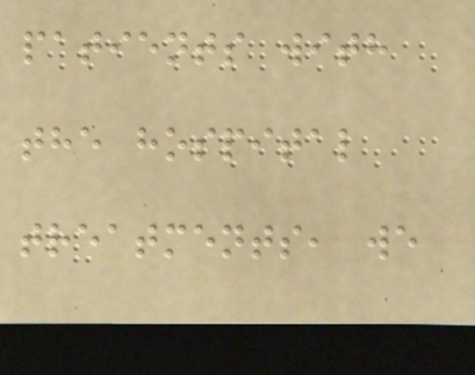patients with
the hospital
treatments, we
